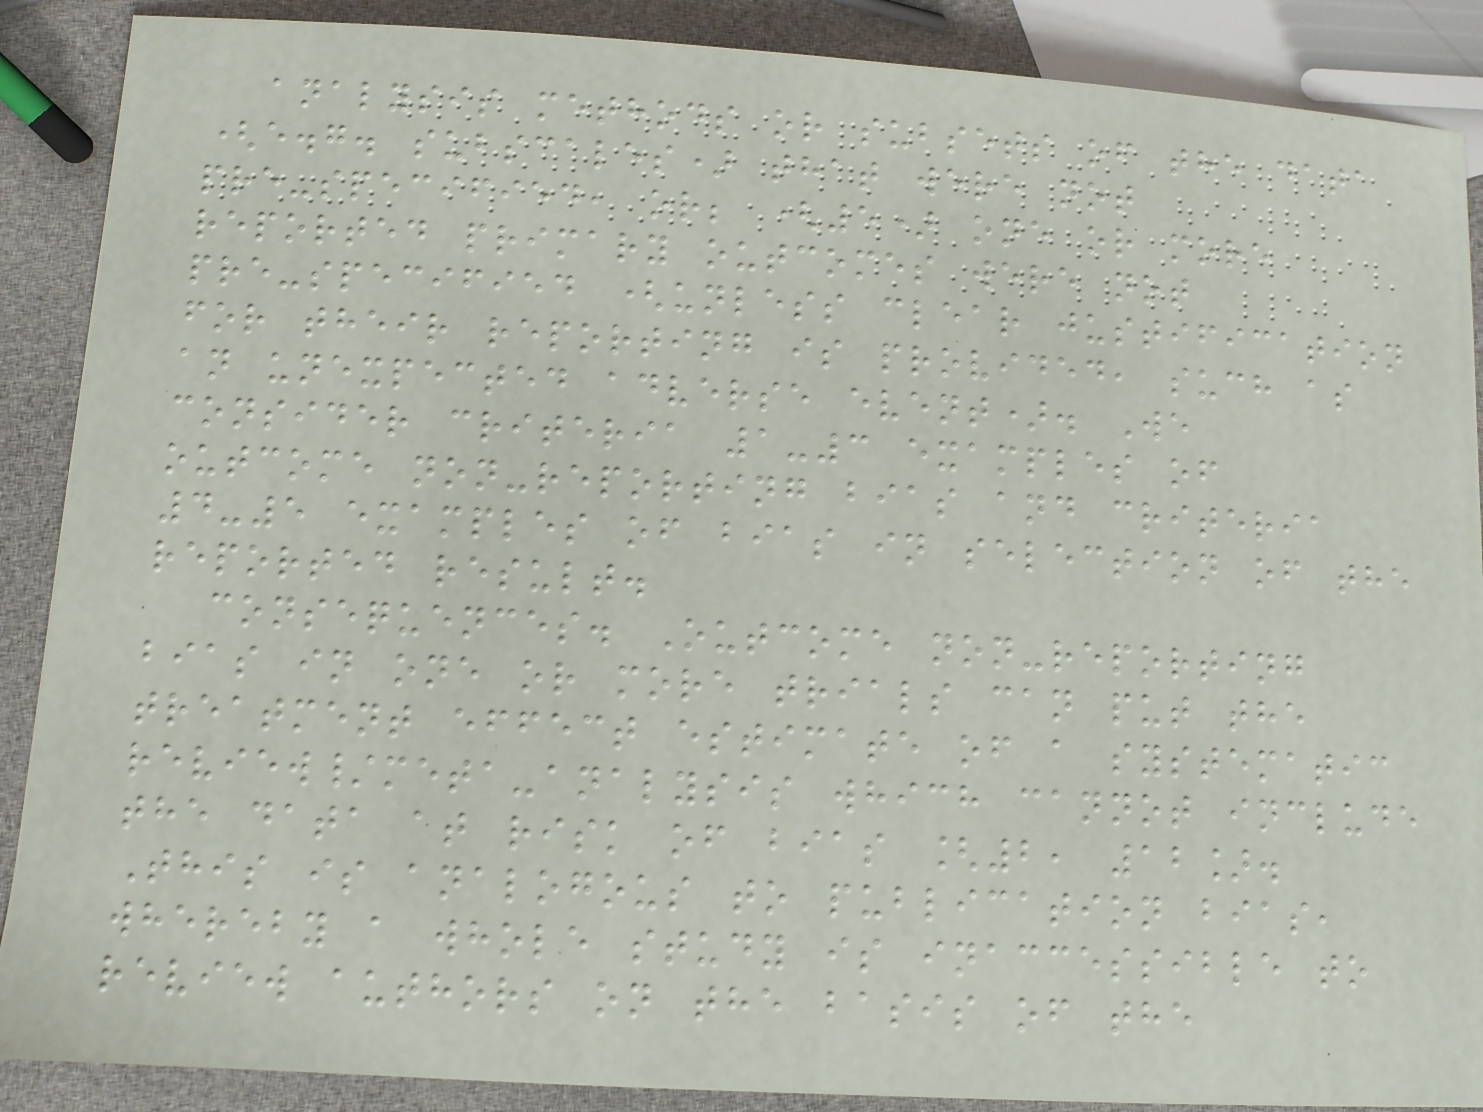analysis methods or subsets of the data
(e.g. subscales) that were not
pre-specified, or; (5) one or more
reported primary outcomes were not
pre-specified (unless clear justification
for their reporting is provided, such as
an unexpected adverse event). We
consider criteria 1-3 examples of
outcome non-reporting bias and criteria
4-5 examples of bias in selection of the
reported result.
consequences. Outcome non-reporting
bias in one or more trials can put the
treatment effect estimate of a systematic
review/meta-analysis which cannot include
the data at risk of bias [2, 12].
This is analogous to publication bias,
whereby a whole study is inaccessible to
review authors on the basis of the
